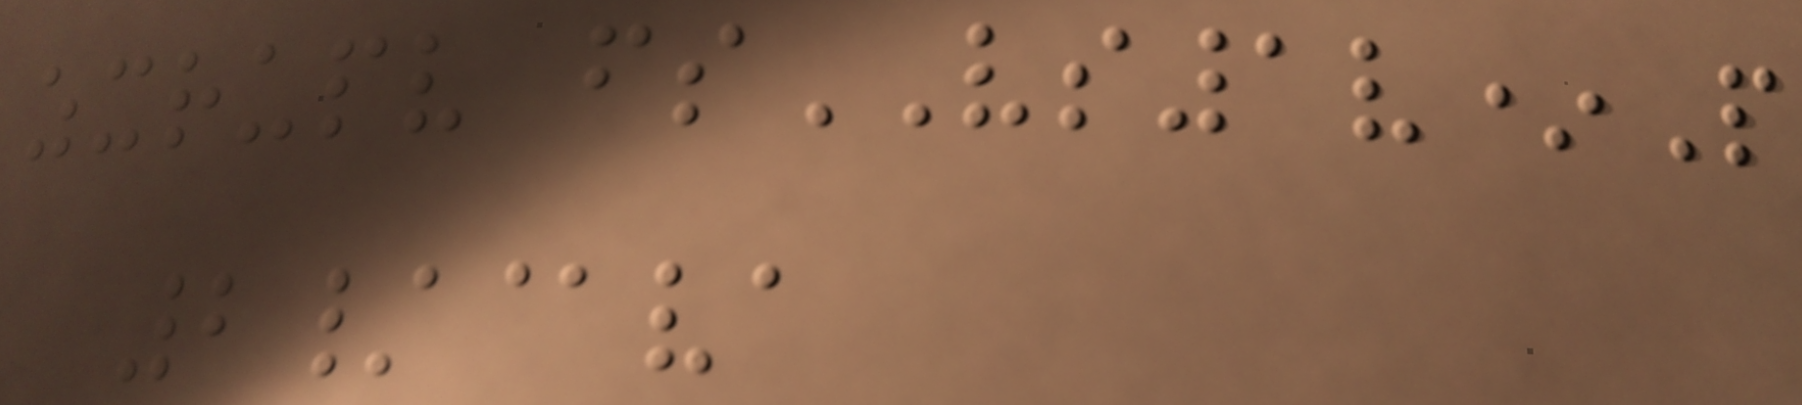zxrupv fsVS1v*P
2/@va
